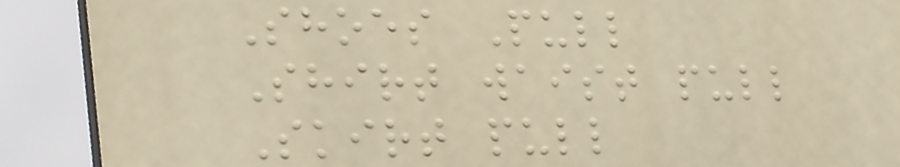Shoes Pull
Shirt waist pull
Skirt pull
